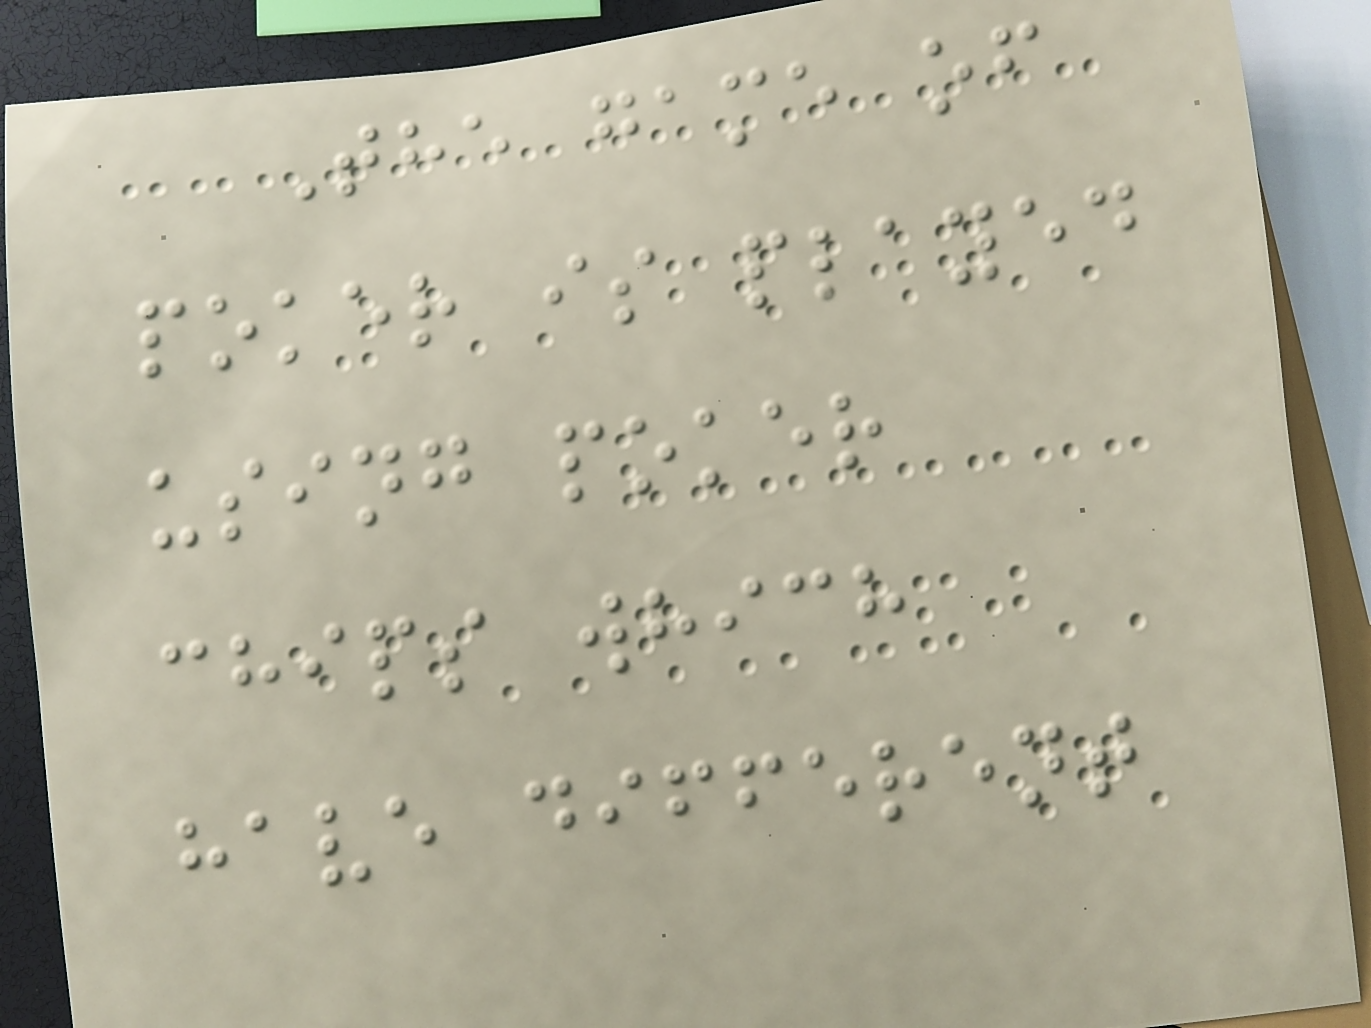The game of
poker is played
using poker
chips which
have different
